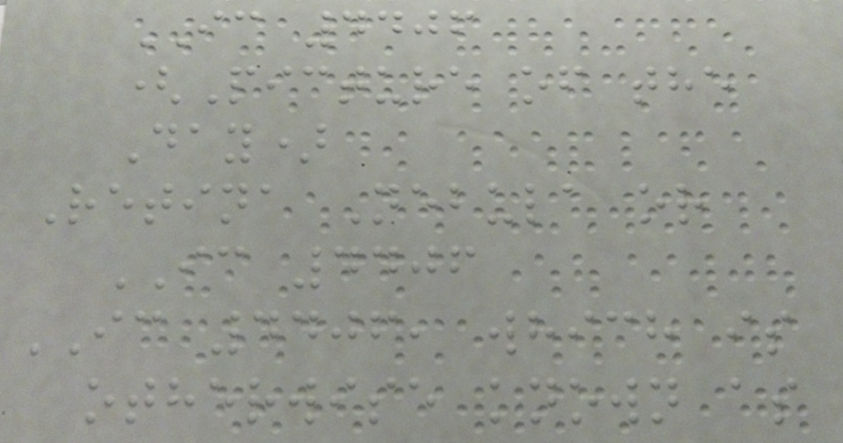IC 4406
(Picture of the
Day)
Retina Nebula or
IC 4406
IC 4406, which is
otherwise known as
